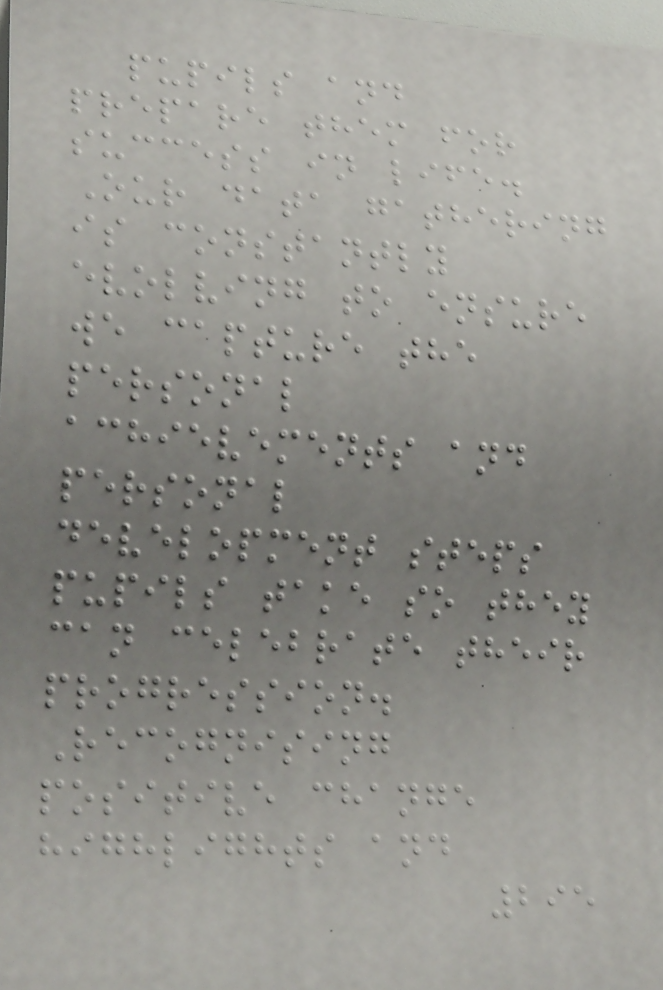pupils and
prepare them for
success in life.
Our data gathering
is constantly
evolving to ensure
we capture the
personal
achievements and
personal
development steps
pupils take so they
can celebrate their
progression.
Recognising
positive change
highlights and
295
